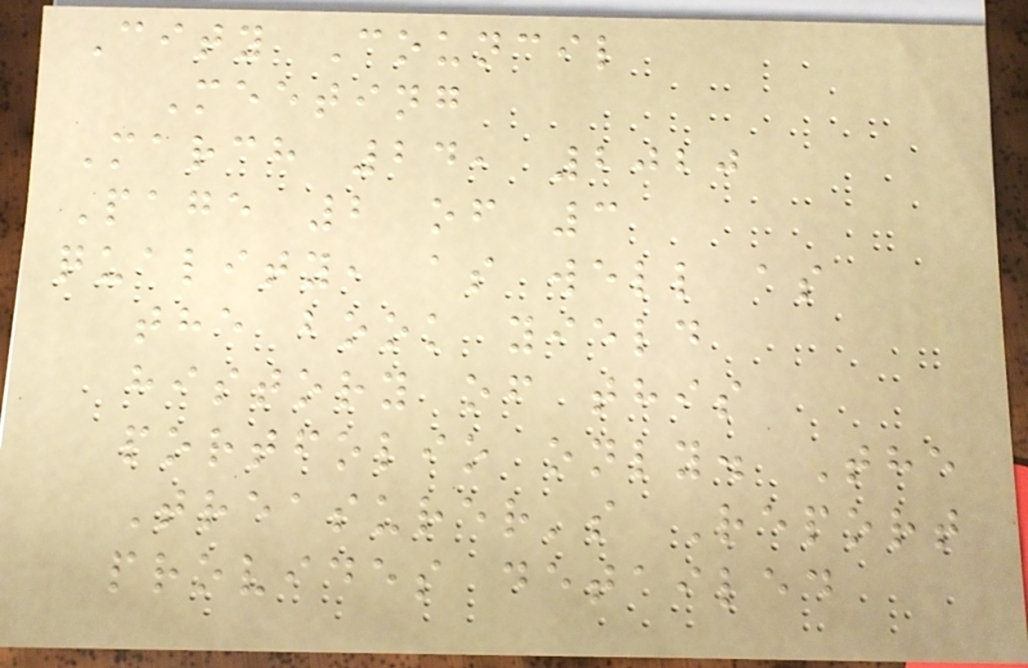City Council
Meeting
March 24, 2020
Page 2 of 3
quality, as well as
the book yield
history of this
portfolio only. The
Treasurer's Report
provides detailed
